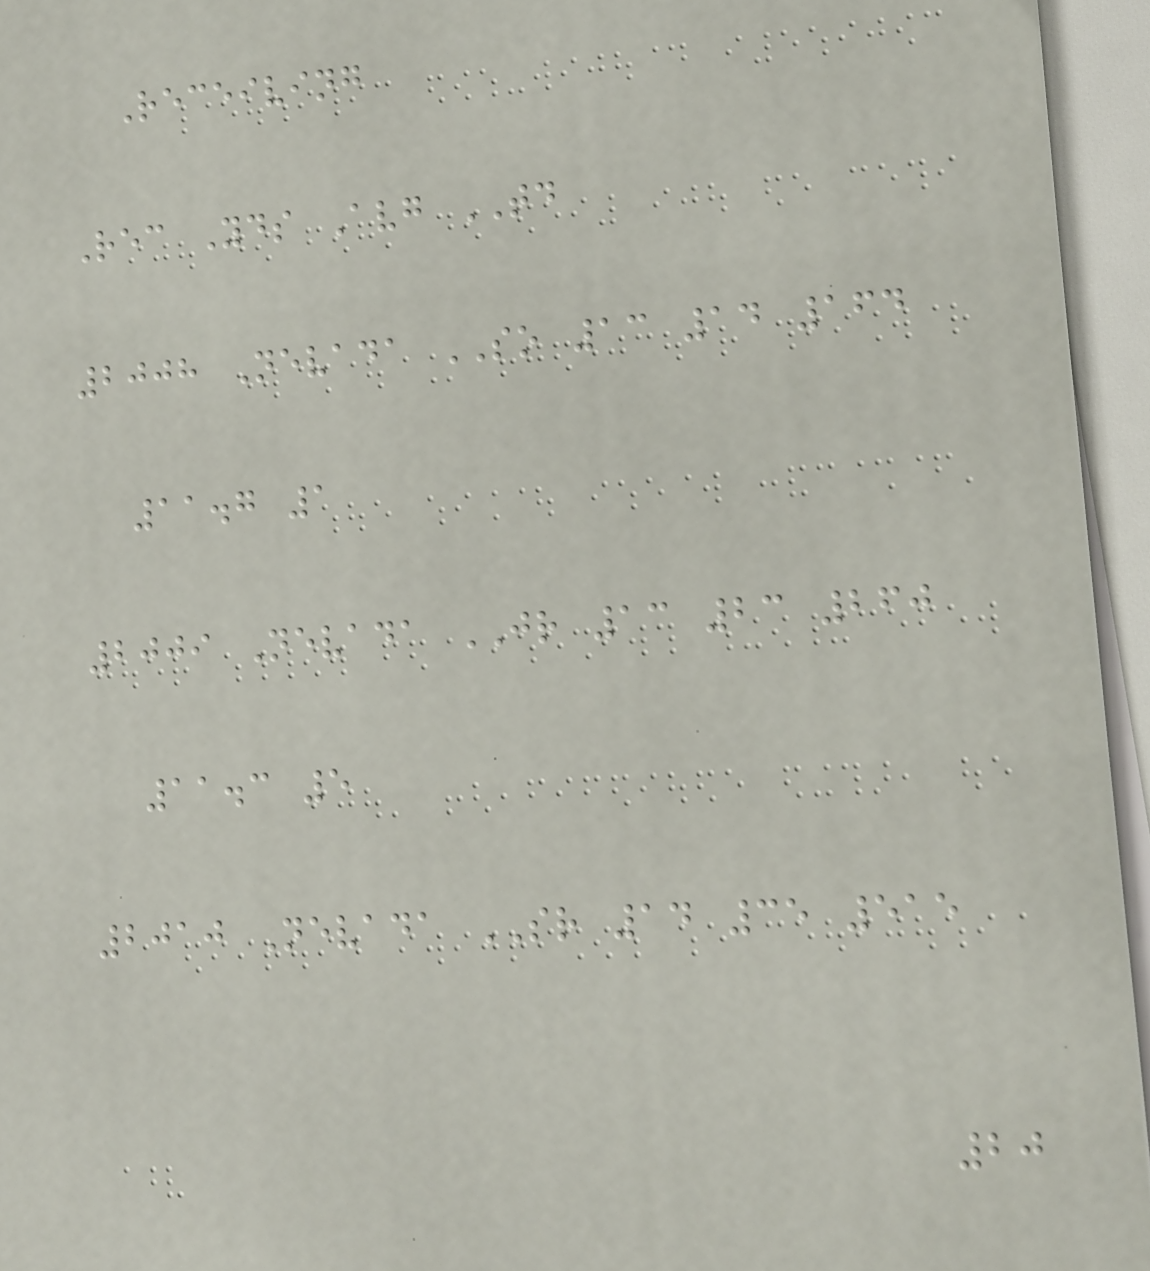Receiving
Rec Yds Avg TD
2008 Nevada SO 13 14 164
11.7 1
2009 Nevada JR 13 23 260
11.3 5
2010 Nevada SR 14 35 515
20
